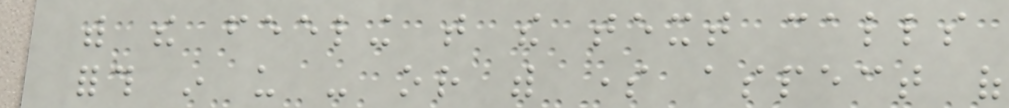with the feeling that the text calls
forth in us - or with some aspect of
